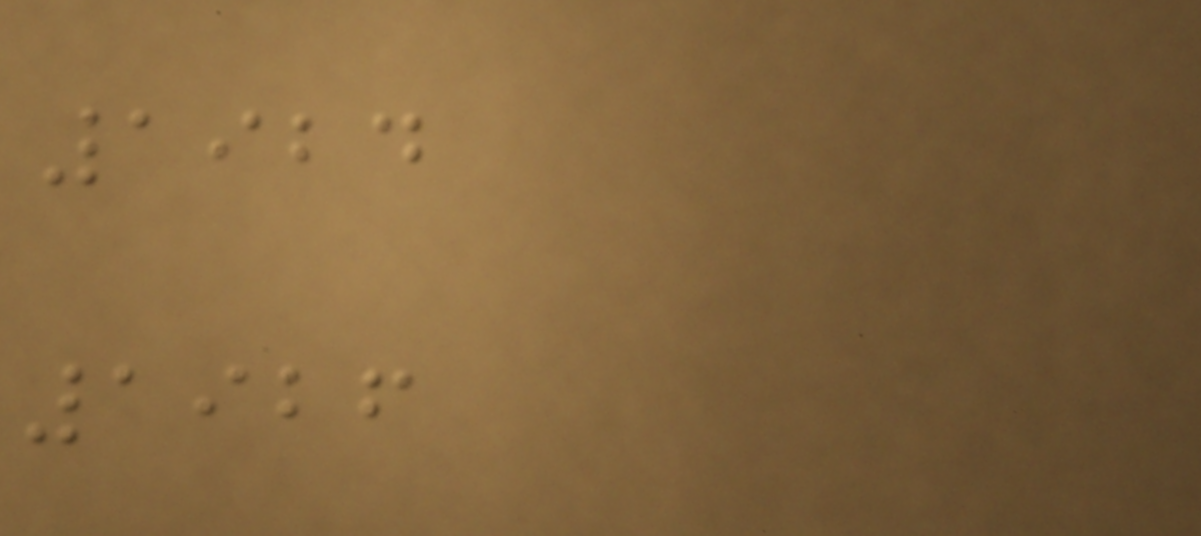1924
1926
